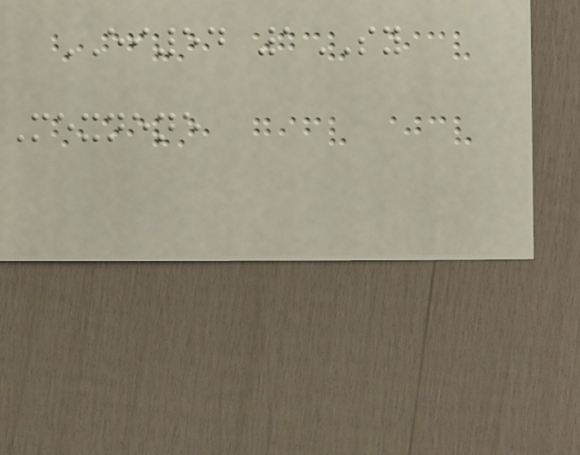EI54 1SY
Mexnene
